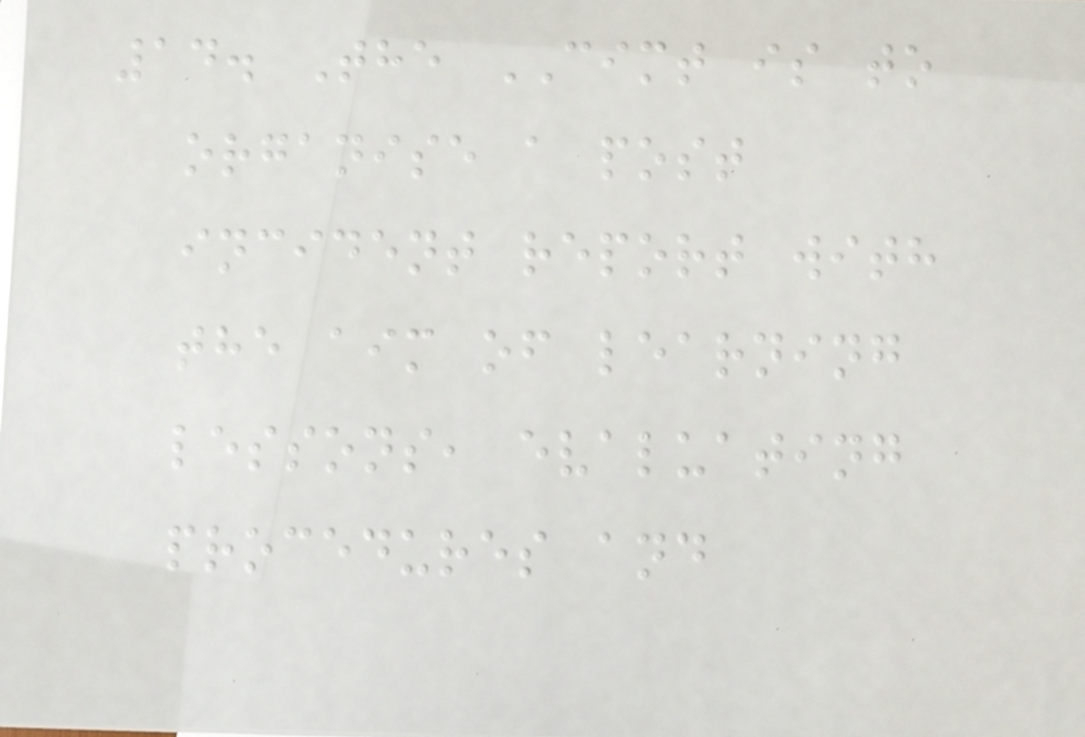14. The CIMT is to
organise a post
incident report with
the aim of learning
lessons, evaluating
procedures and
